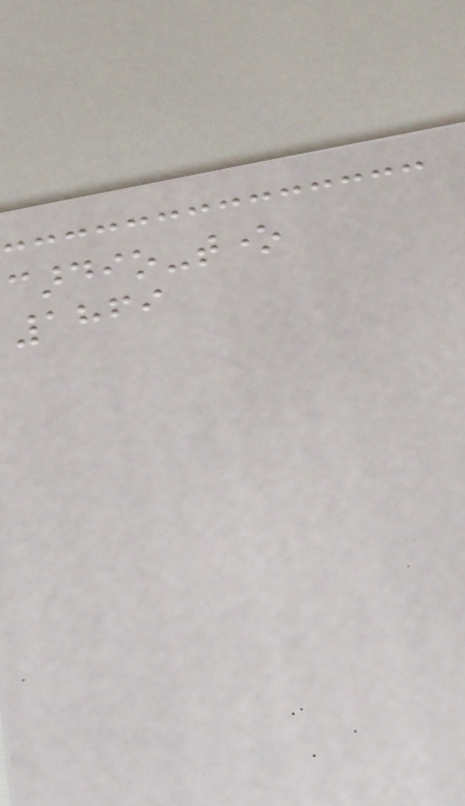cardio-tone
1869
